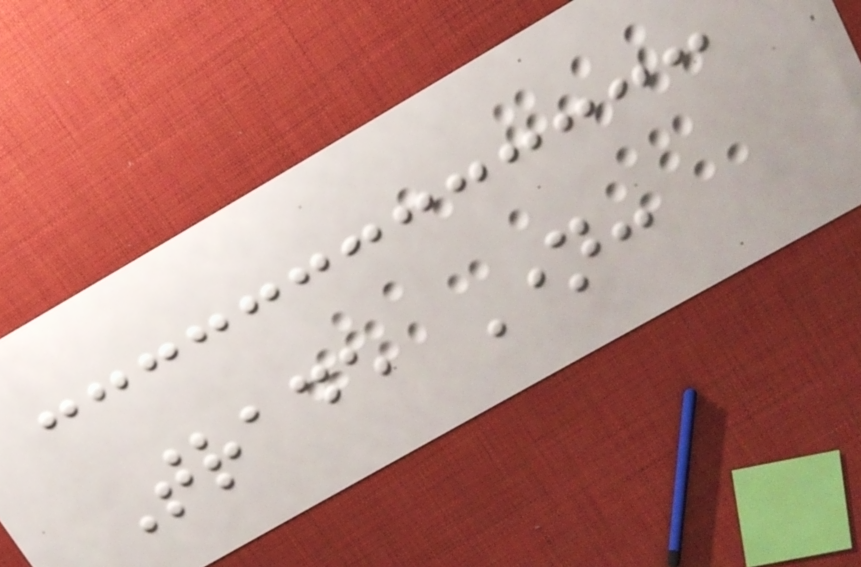Trade Name:
